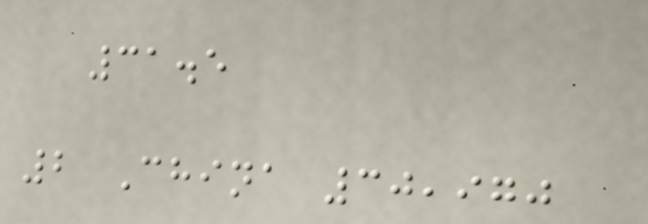31.5
2 China 30,970
